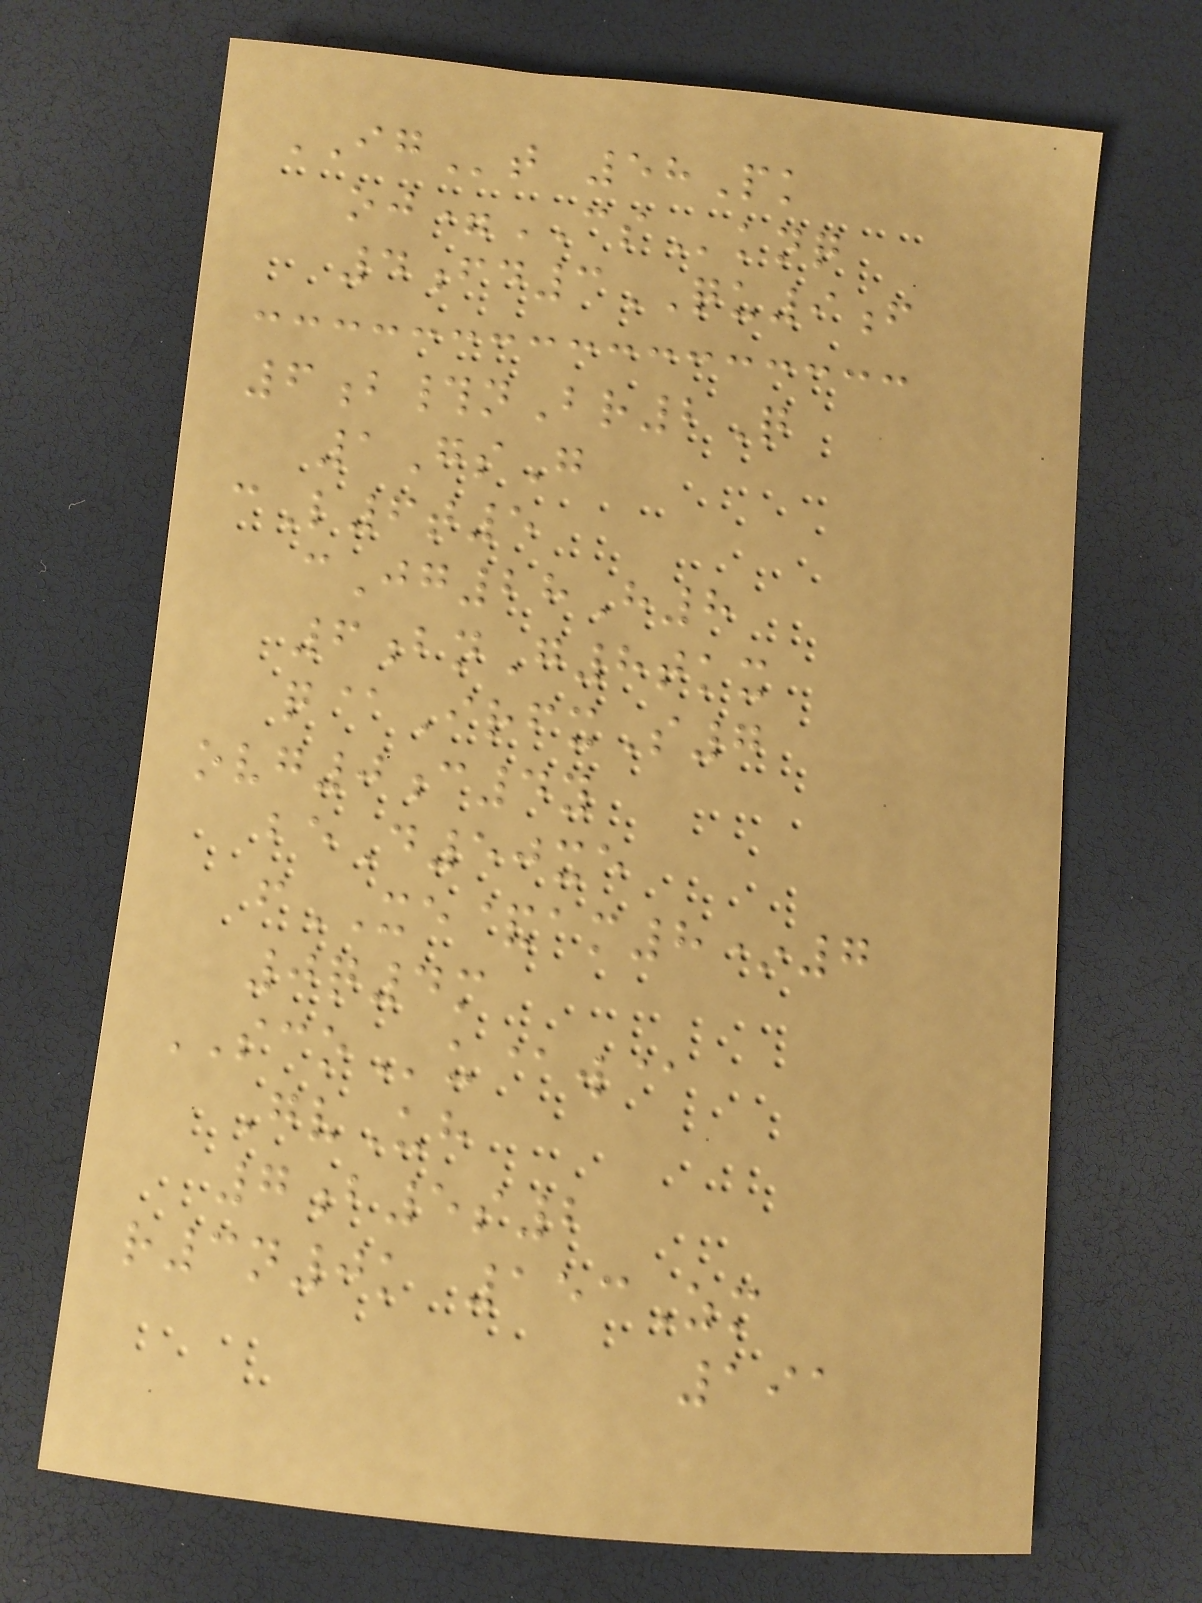IGt 58Pk
oj=CSknq
4fd3QU9f
6b#nBr2Q
1GsG
cL6t5
cJg28H8
6bnG8tkx
q@IrfxS7
ovg0c4y
beD50xe
fXE&am8*7
0q4m
SCOu@w@
GvUh
7b5s2
r3n0k 153Zm
191
